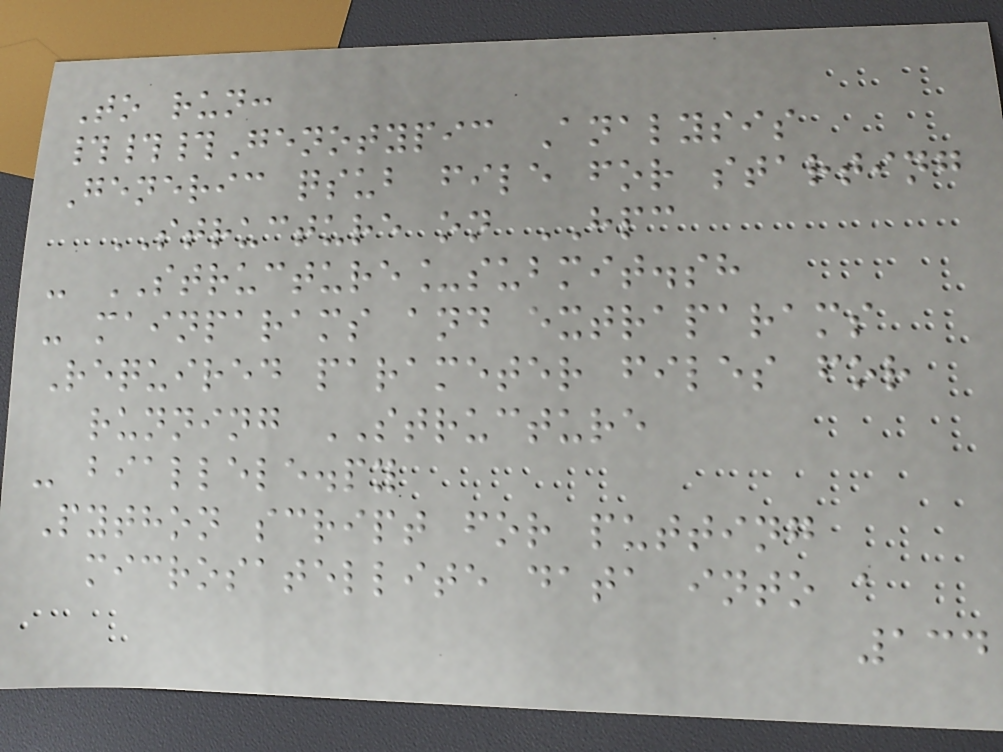To run:
###Genotypic Analysis
Generic qsub file for starting
STRUCTURE on HPC
- STRUCTURE_submit.sh
- mainparams and extraparams
Required parameter files for
running STRUCTURE
- biallele.py
Python script for putting
microsatellite data into a
134
